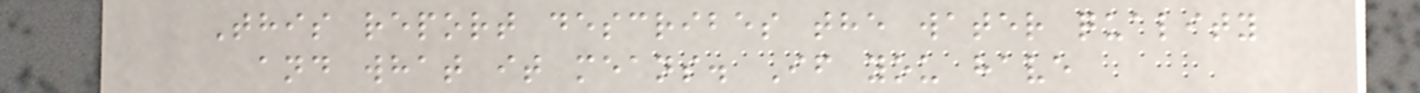This report describes the water quality
and what it means. If you have
